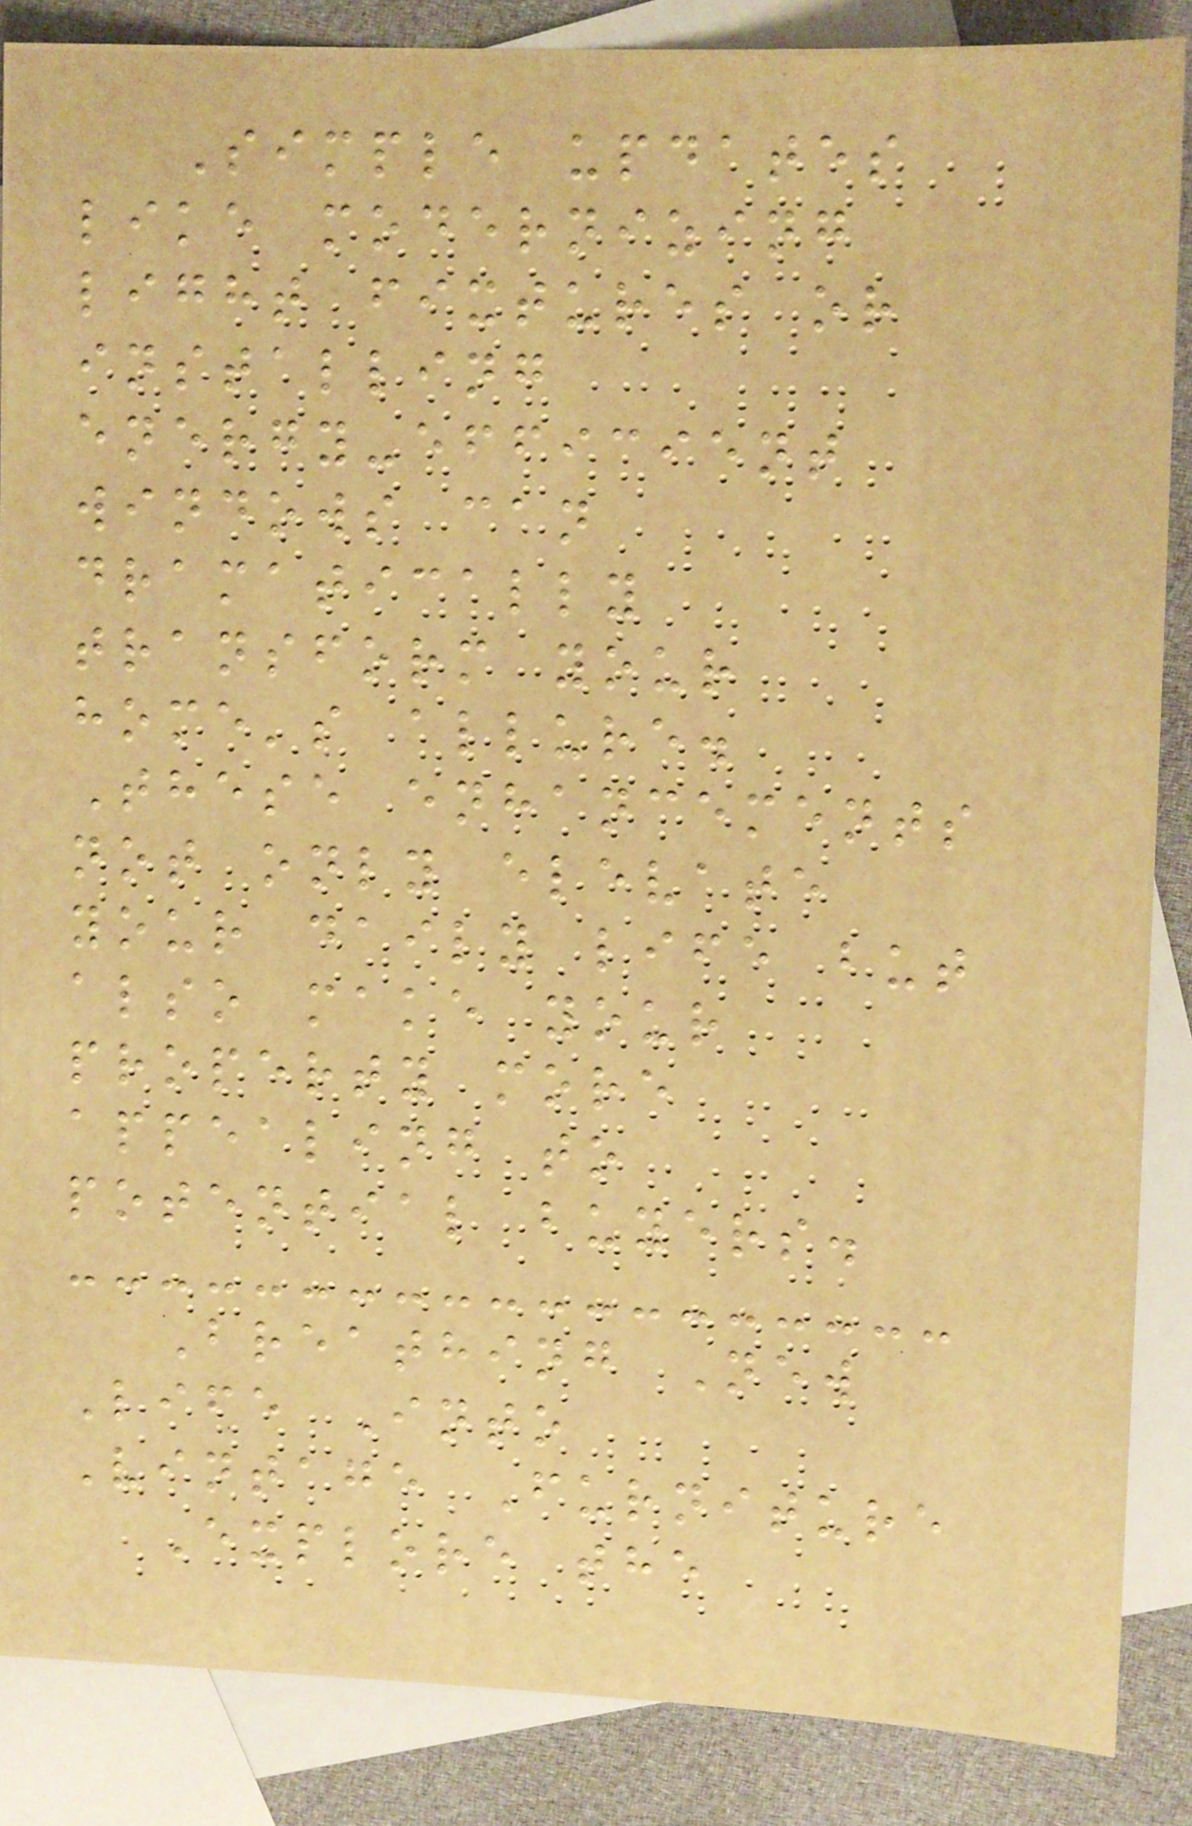Simple updates
like modernizing
light fixtures or
installing
energy-efficient
windows can
dramatically
transform your
home's allure.
These enhancements
not only elevate
your daily life but
also make your
property more
appealing to
potential buyers.
Breathing New
Life Into
Vintage Furniture
Explore the
